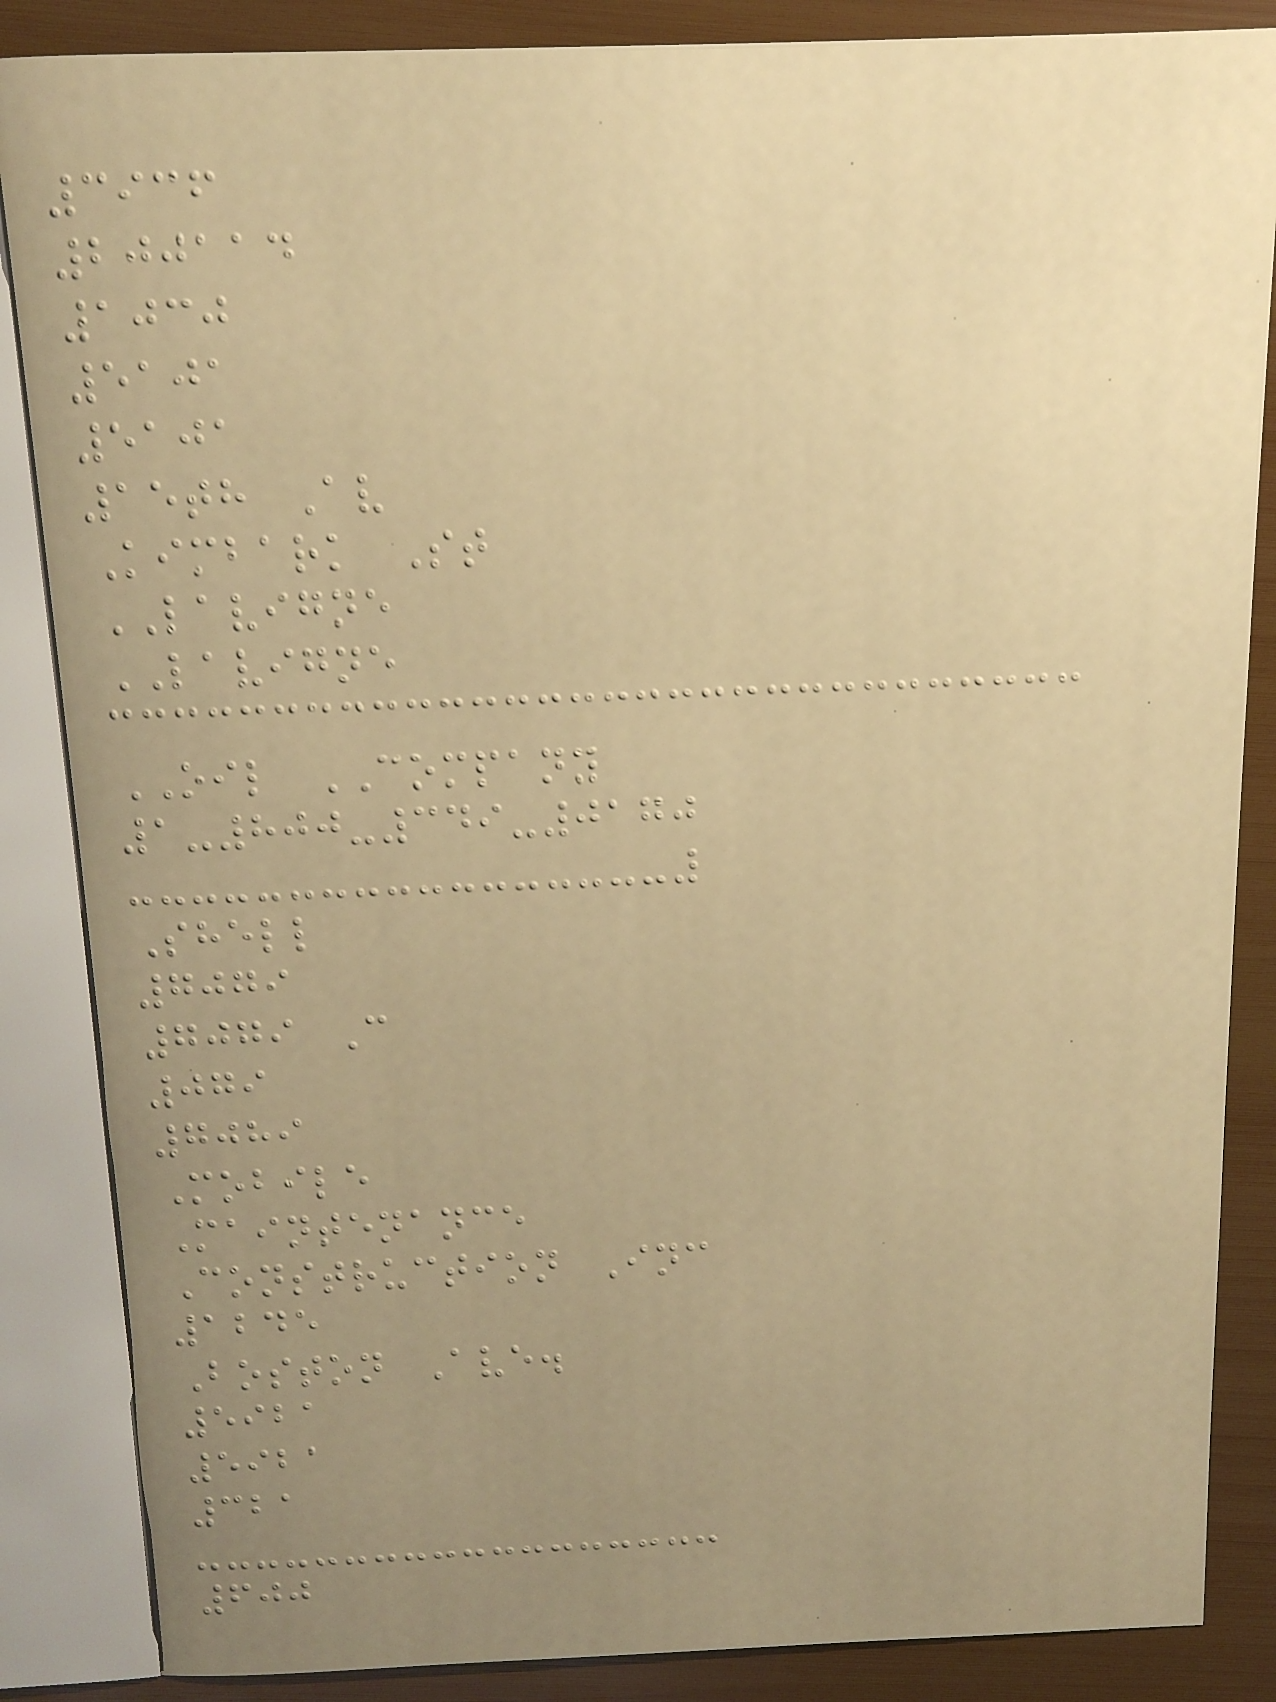3936
200114
1030
5101
5101
15th Av
Kimbark St
LAVIGNE
LAVIGNE
OIL COMPANY
1-800-349-0170
Shell
7079
7079 C
079
7089
Mobile
Maintenance
Construction Inc
1245
Boston Ave.
5921
5921
321
600
